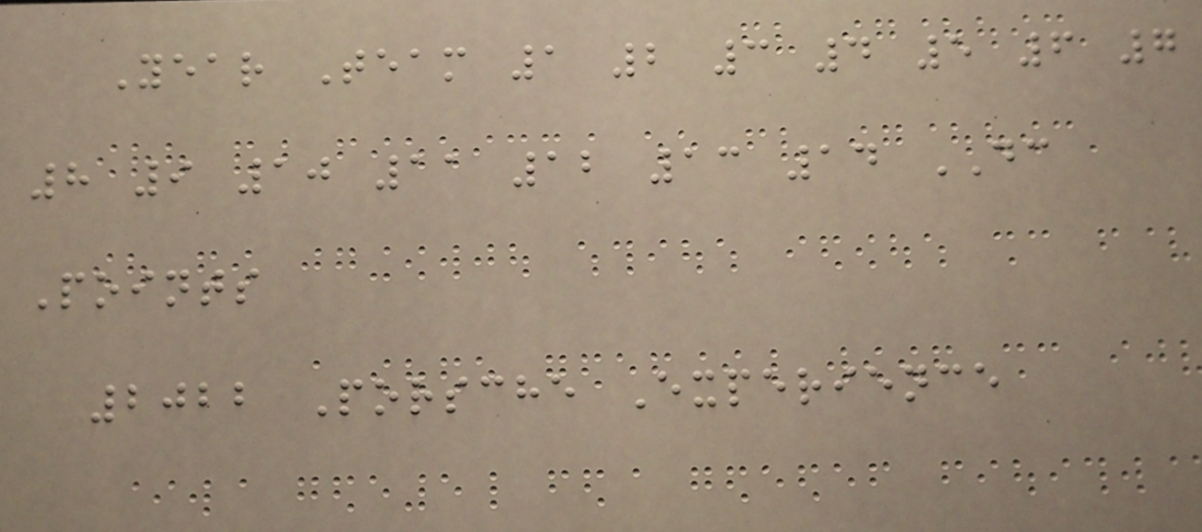Year Team 1 2 3 4 5 6 7
8 9 10 11 12 13 14 DC
Points
2022 Porsche Experience
